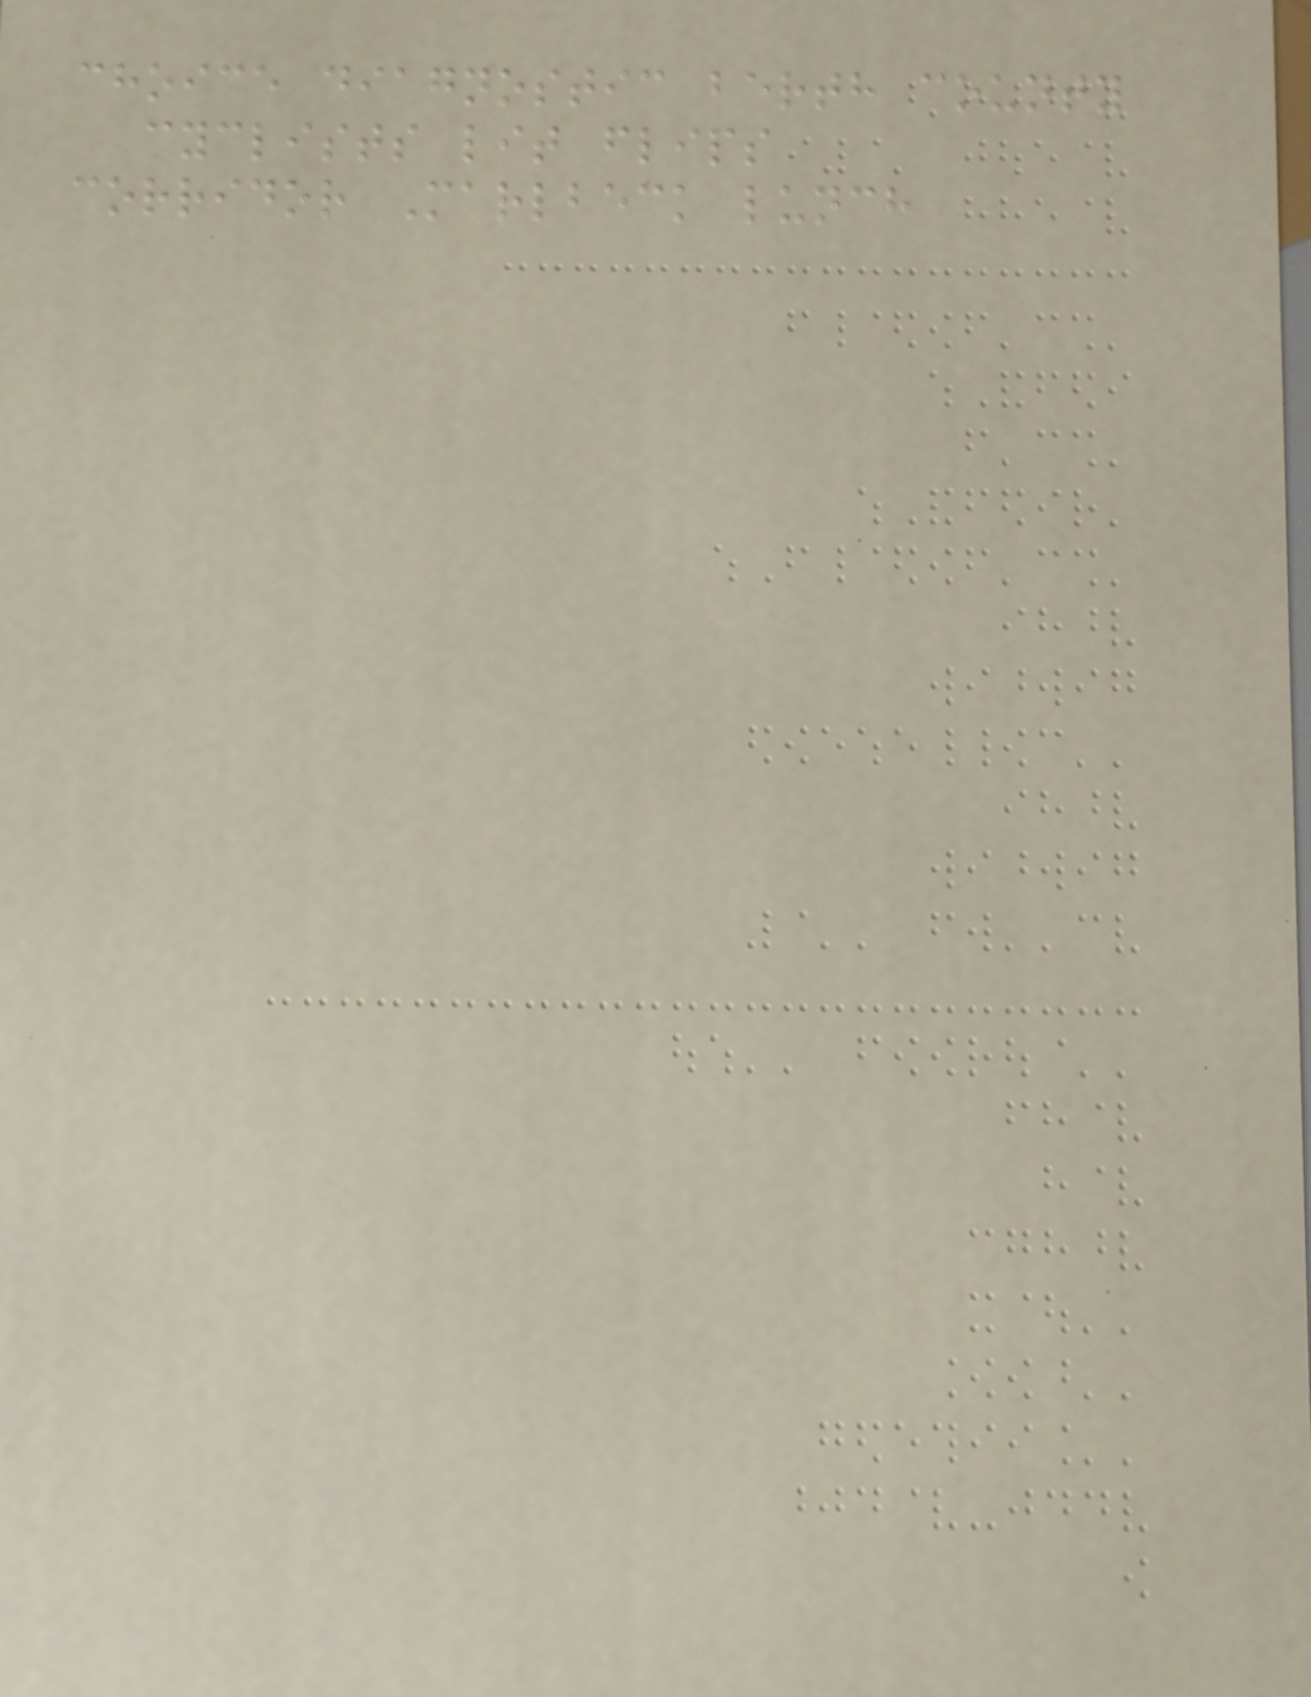choice diagnostic berth county
cyclists lit flips
corridor Marlbeck lunch
